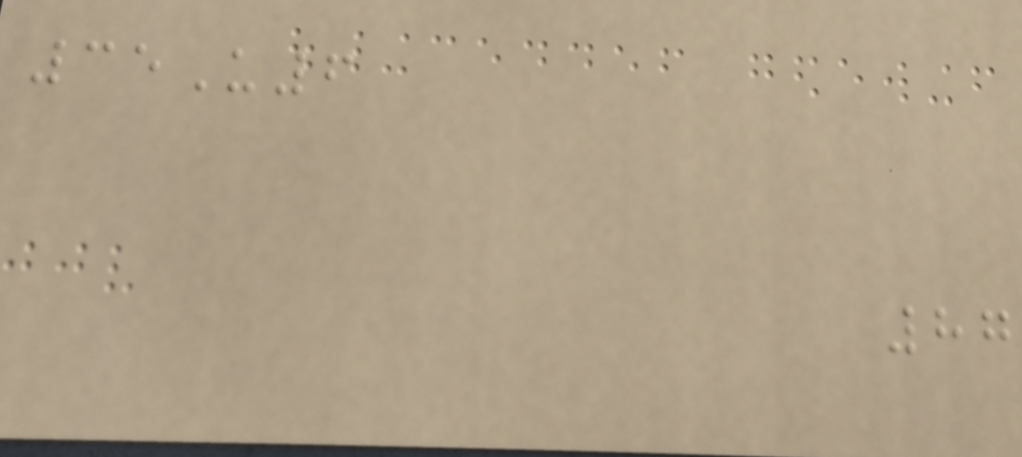35U6
87
